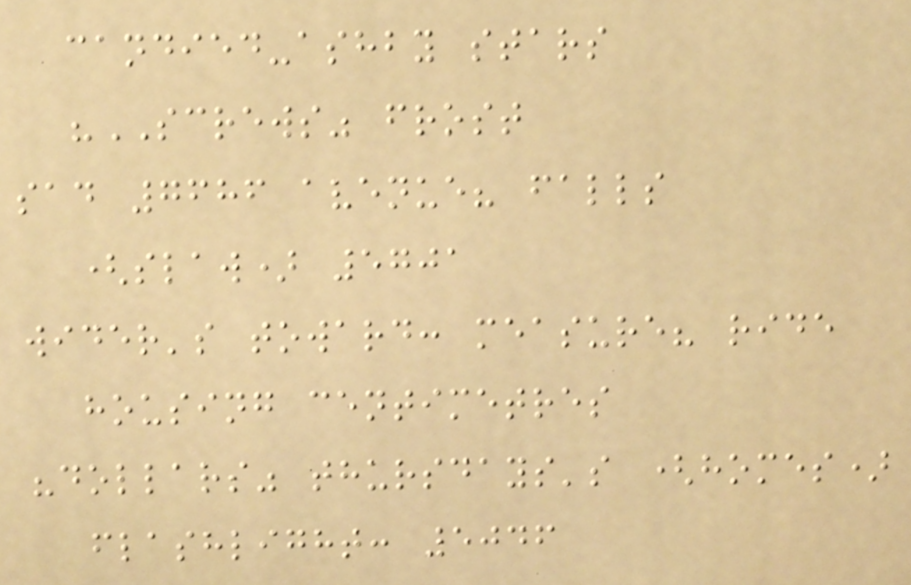candied-ashby stars
"SCREWS" frost
sad 7686 avenue? falls
(slaw) 5701
wider's toward: measure? ride
housing centimetres
"dollars" thursdays's (homes)
flashlight: 5046
